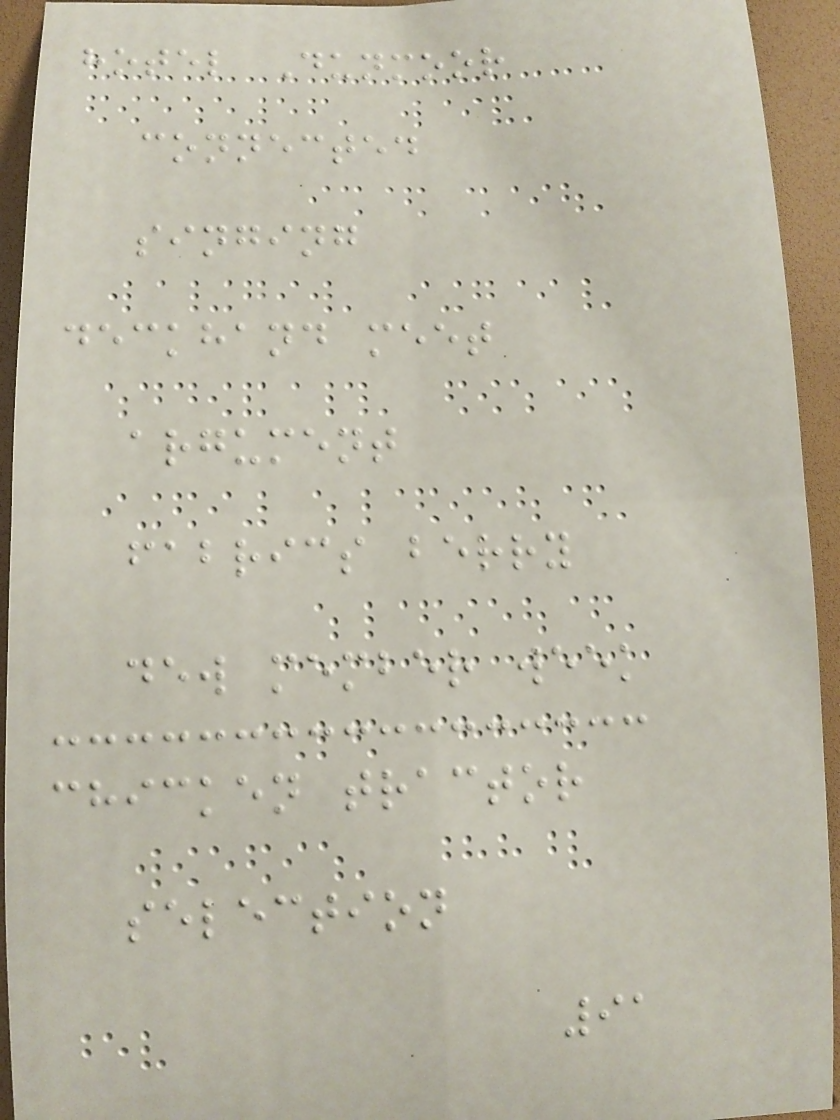hotel Dunmoor
connected
singing
deckhand meet
argument
fabrics berry
dew member week
chicken tractor
selection
91
